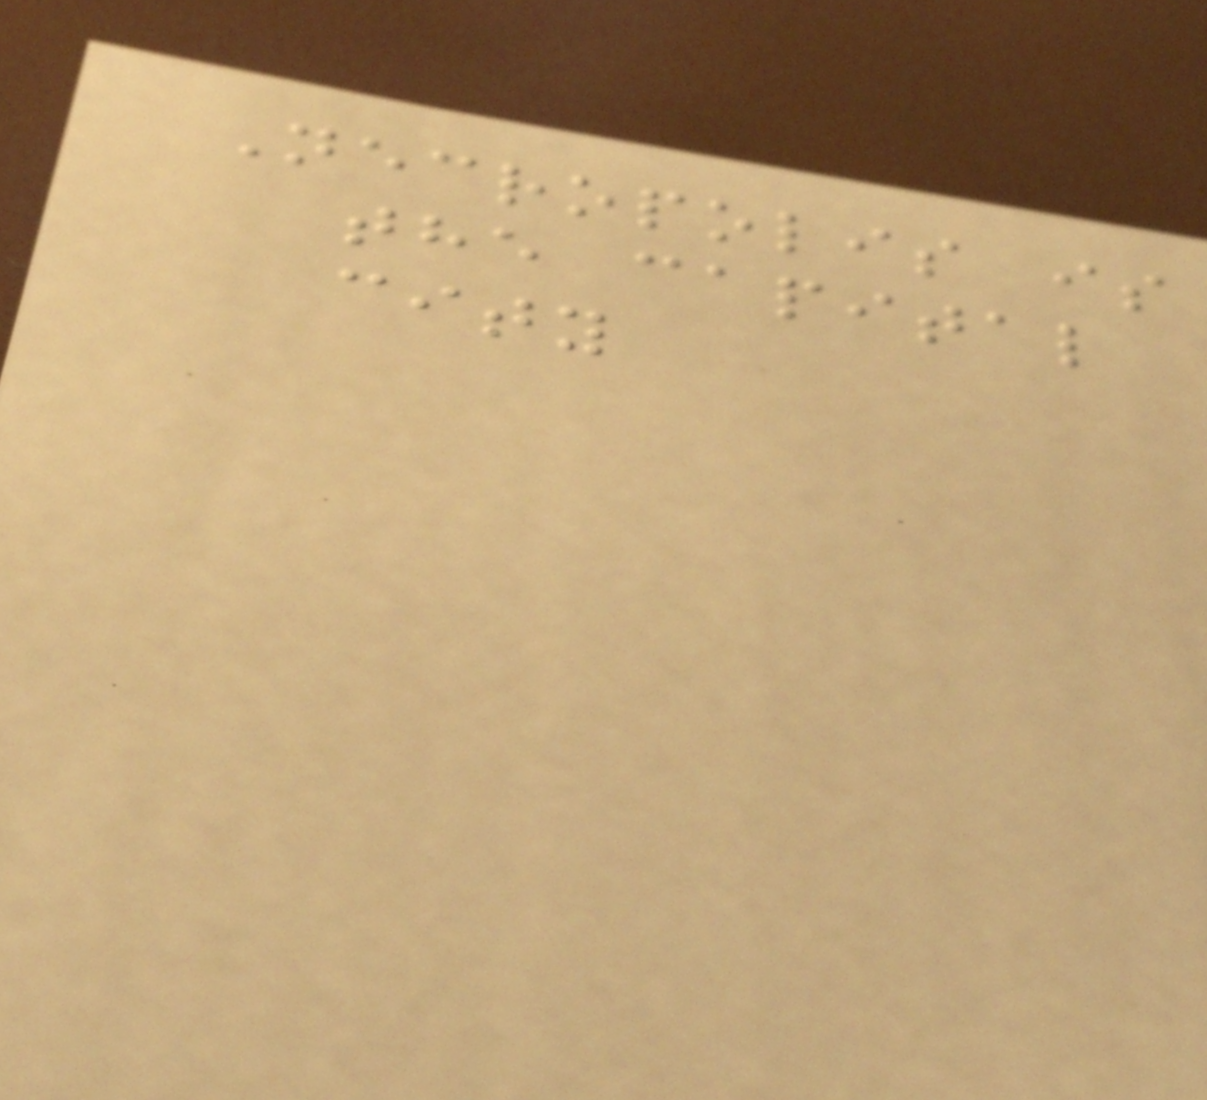Necropolis is
the capital
city
